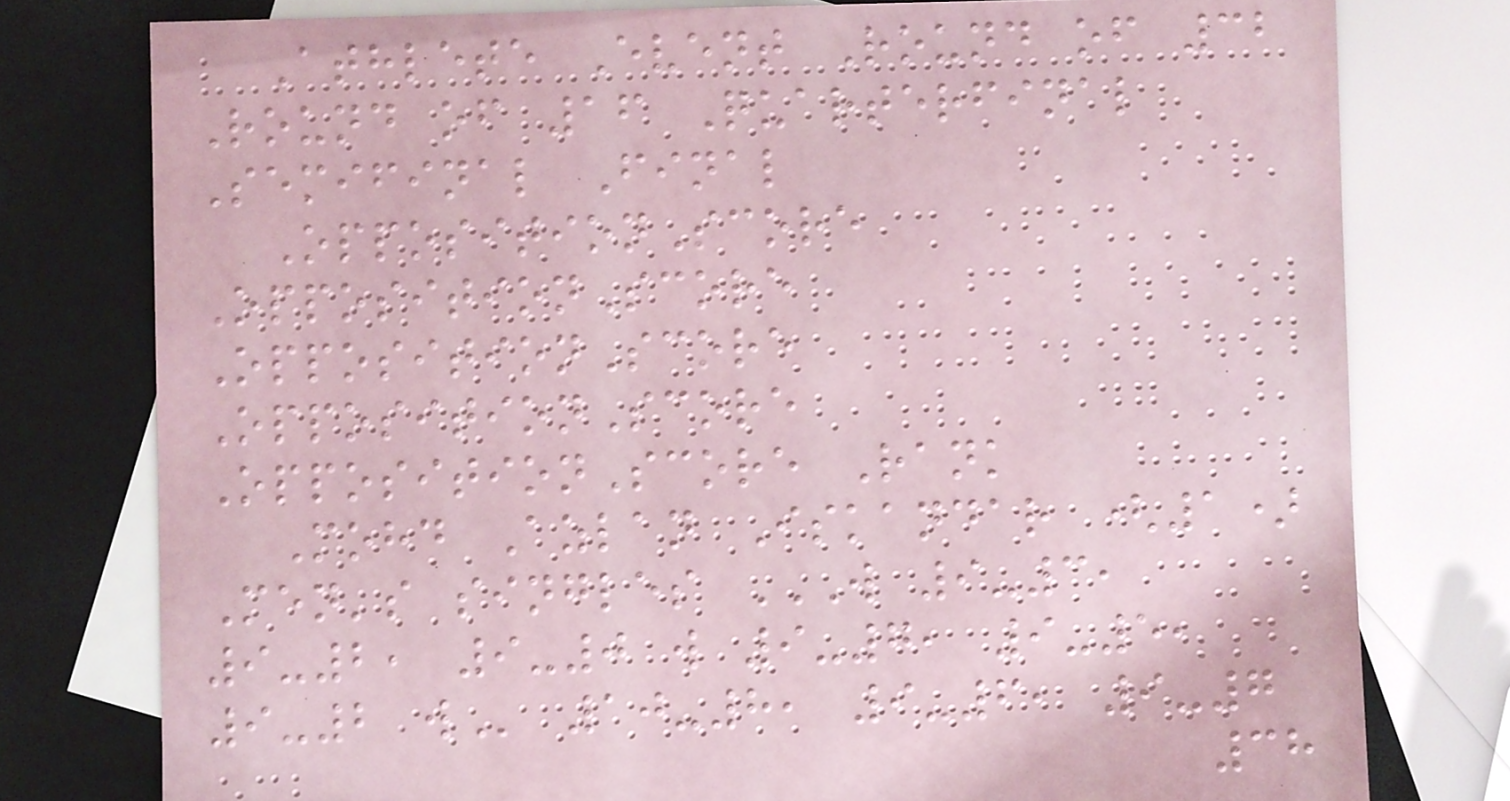Athlete Event Round of 32
Round of 16 Quarterfinal
Semifinal Final
OppositionScore
OppositionScore
OppositionScore
OppositionScore
OppositionScore Rank
Mohd Azlan Iskandar (1)
Men's singles W 9-3,
9-2, 9-0 W 9-7, 9-5,
9-2 W 10-8, 9-6, 9-7
38
